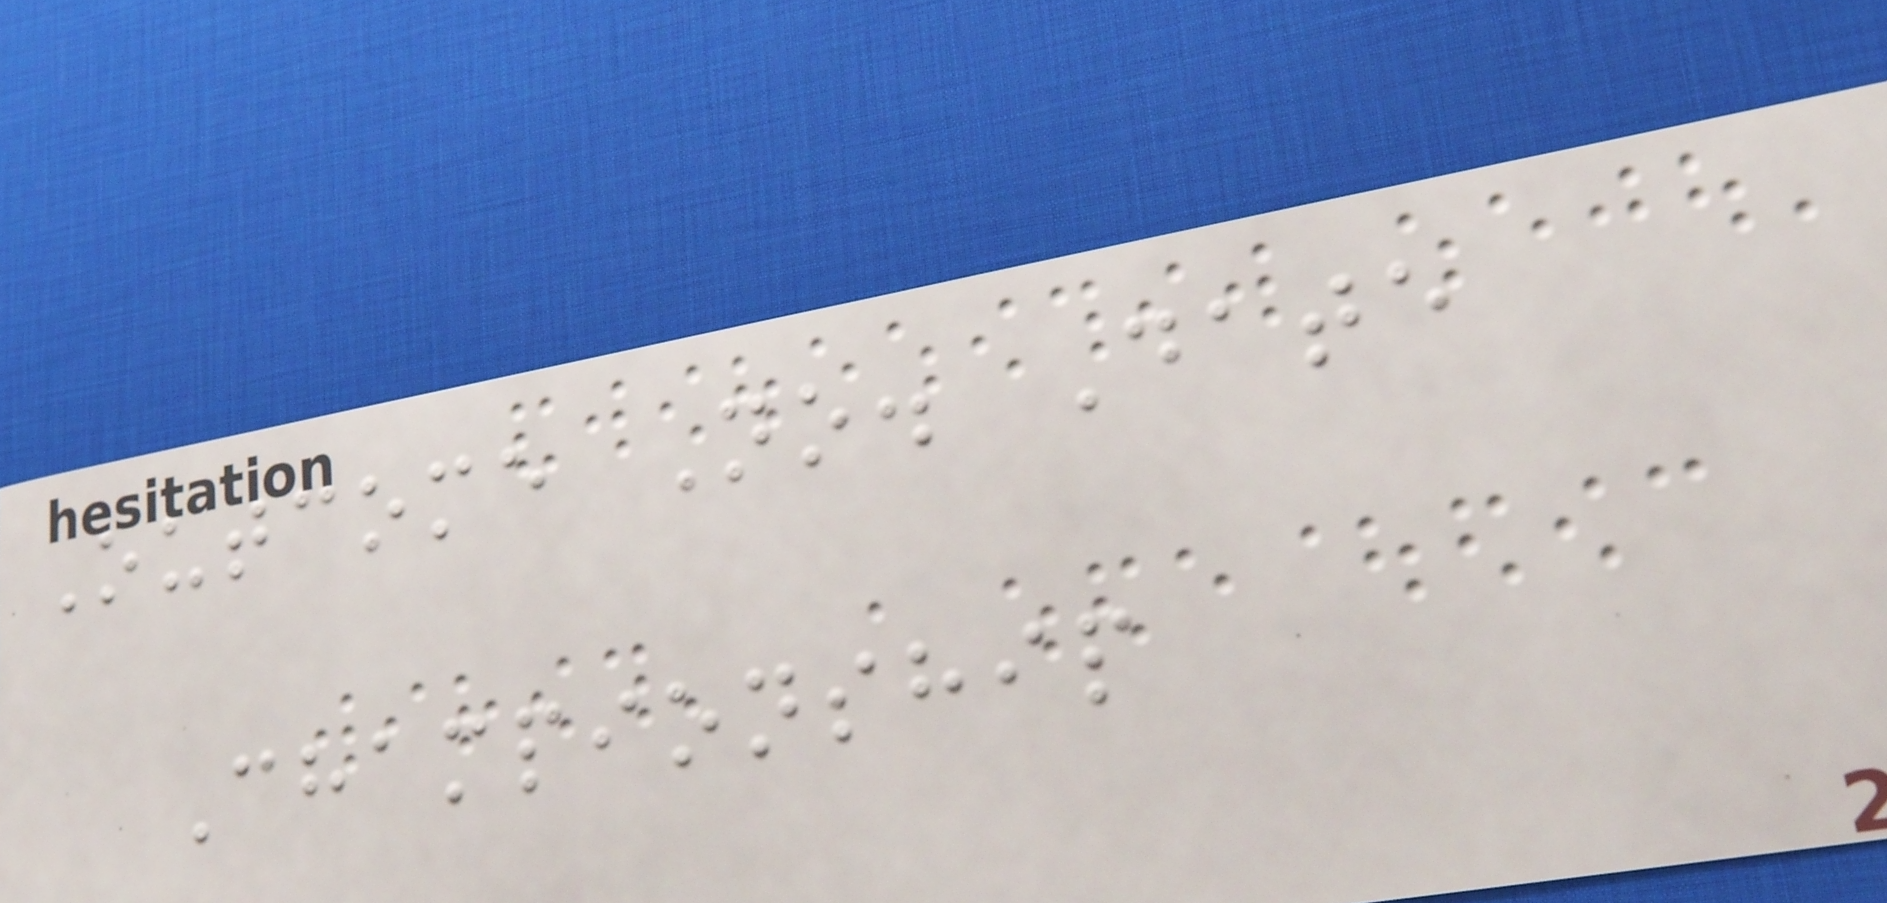Outcome No. Date
Championship
